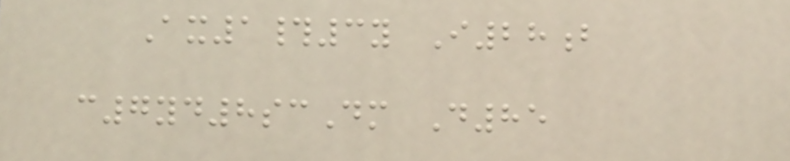Ax1#3y I28b
c7yd8scDm D85
